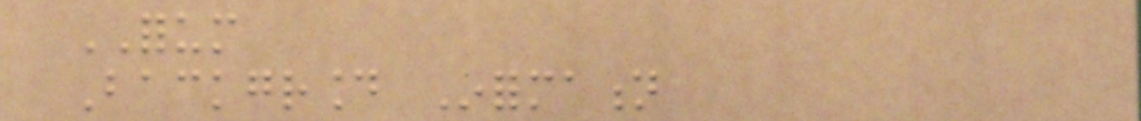FORUM
Background Information
